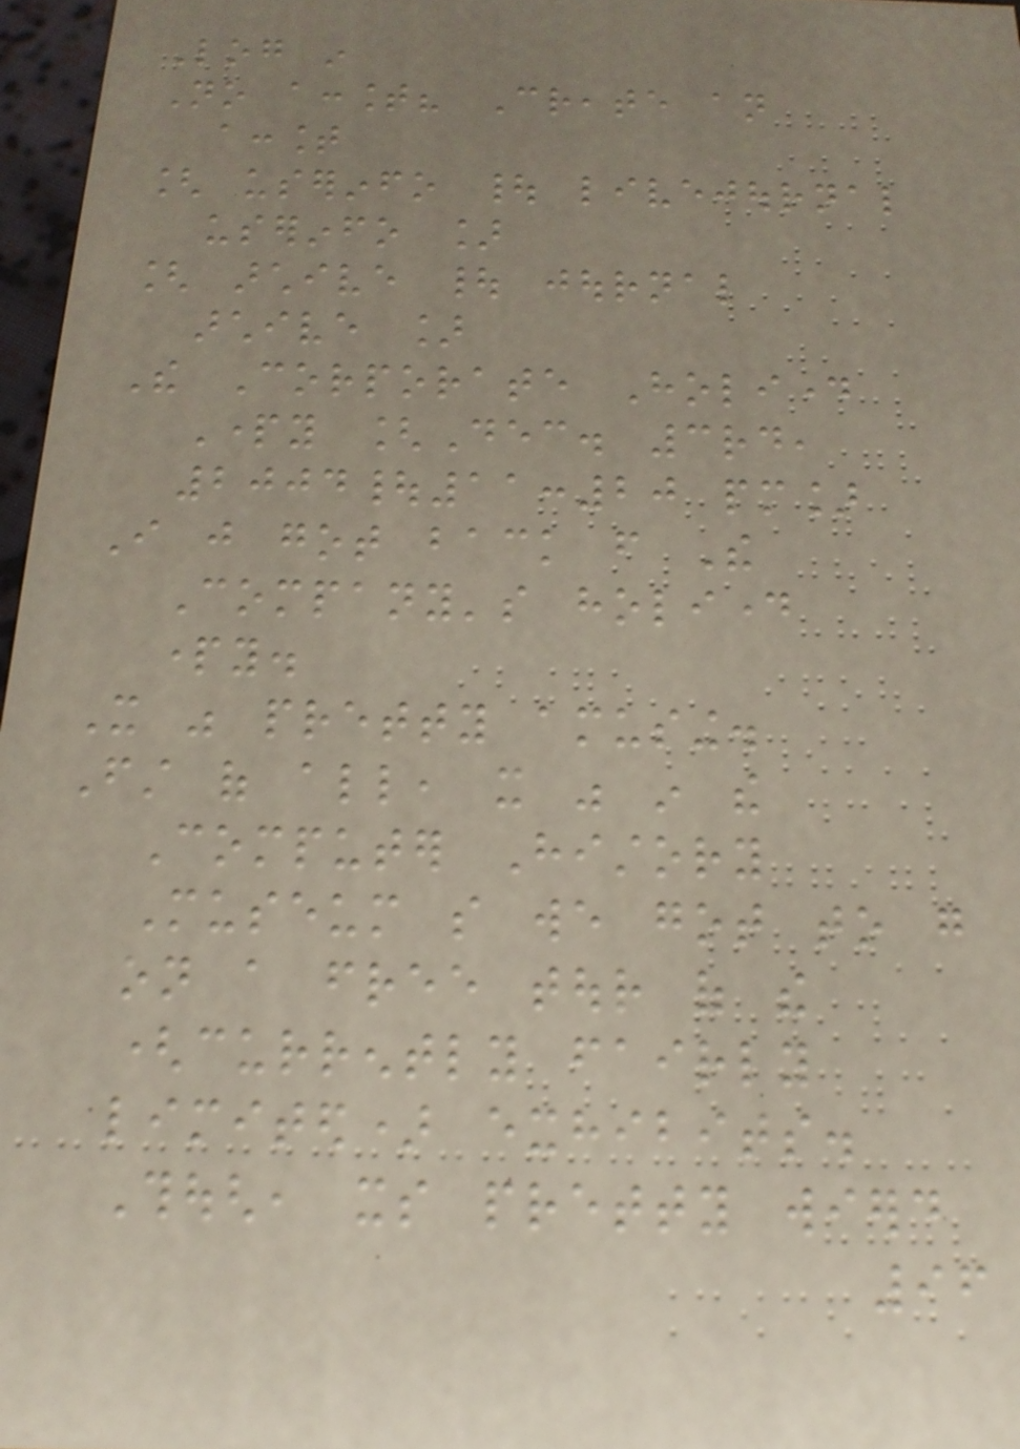Log in
No account? Create an
account
[ userinfo | livejournal
userinfo ]
[ archive | journal
archive ]
The Corporate Holiday
Party [Dec. 3rd,
2004|11:20 pm]
I just got back from The
Company's holiday
party.
It was pretty amusing.
First of all, it was in the
Computer History
Museum so we got to go
on a free tour of the
(currently fairly
limited) exhibits.
Though, its pretty wierd
96
